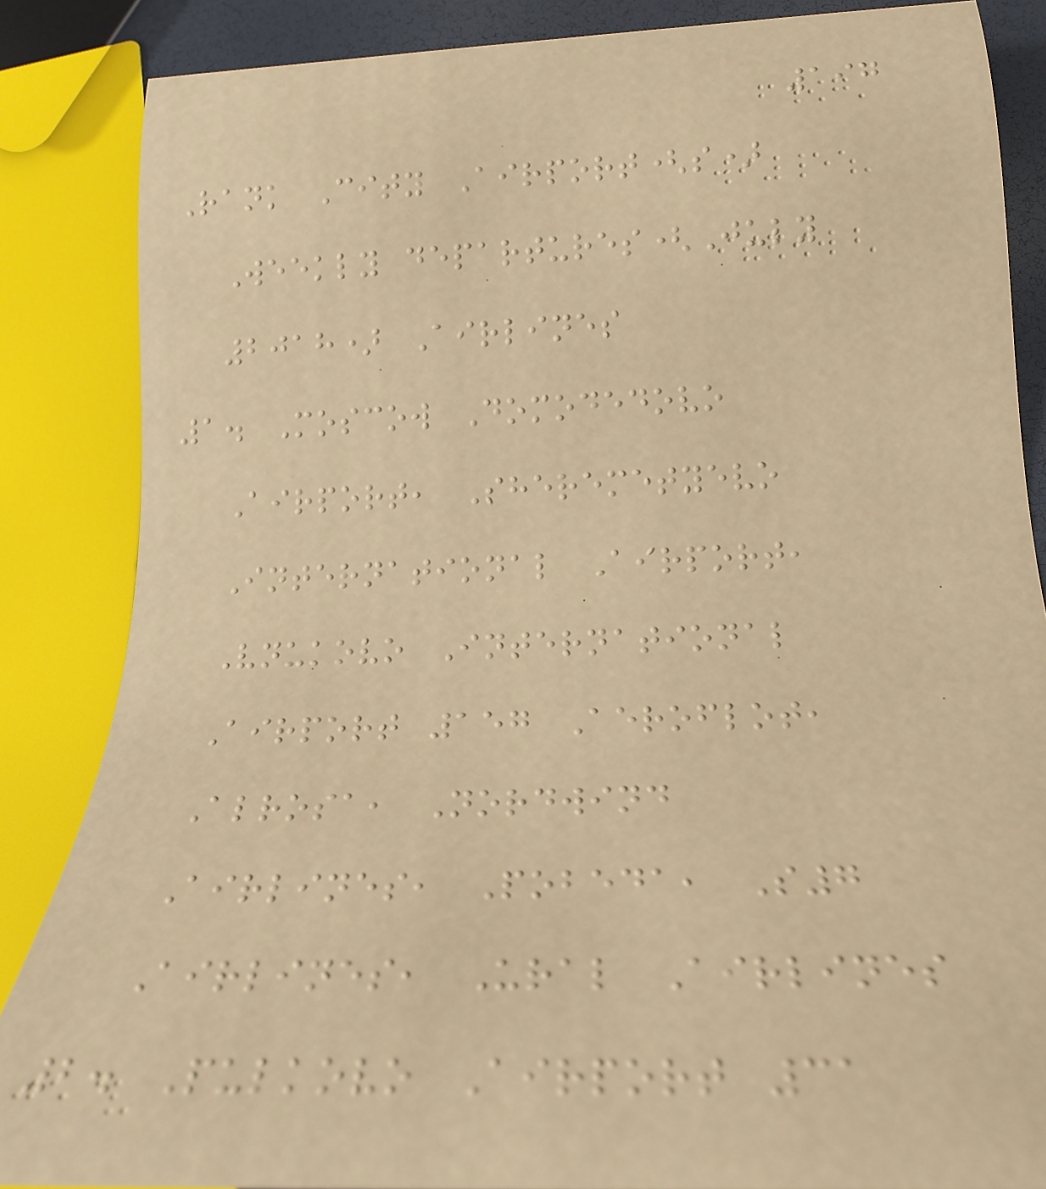197
Rank City Airport(s)
Weekly departures(July
2018) Airlines
1. Moscow Domodedovo
Airport, Sheremetyevo
International Airport,
Vnukovo International
Airport 157 Aeroflot,
Alrosa, Nordwind
Airlines, Pobeda, S7
Airlines, Ural Airlines
2. Pulkovo Airport 31
